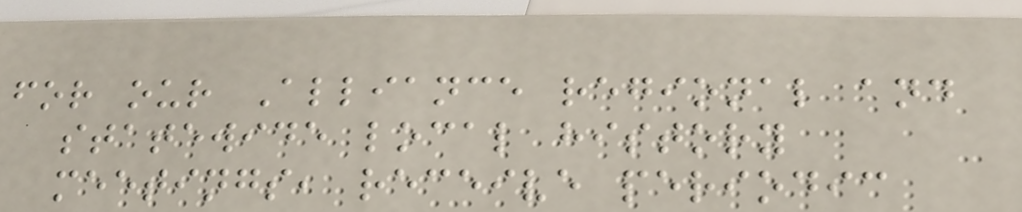for our Alliance regional and
statewide local history
meetings, receive periodic
